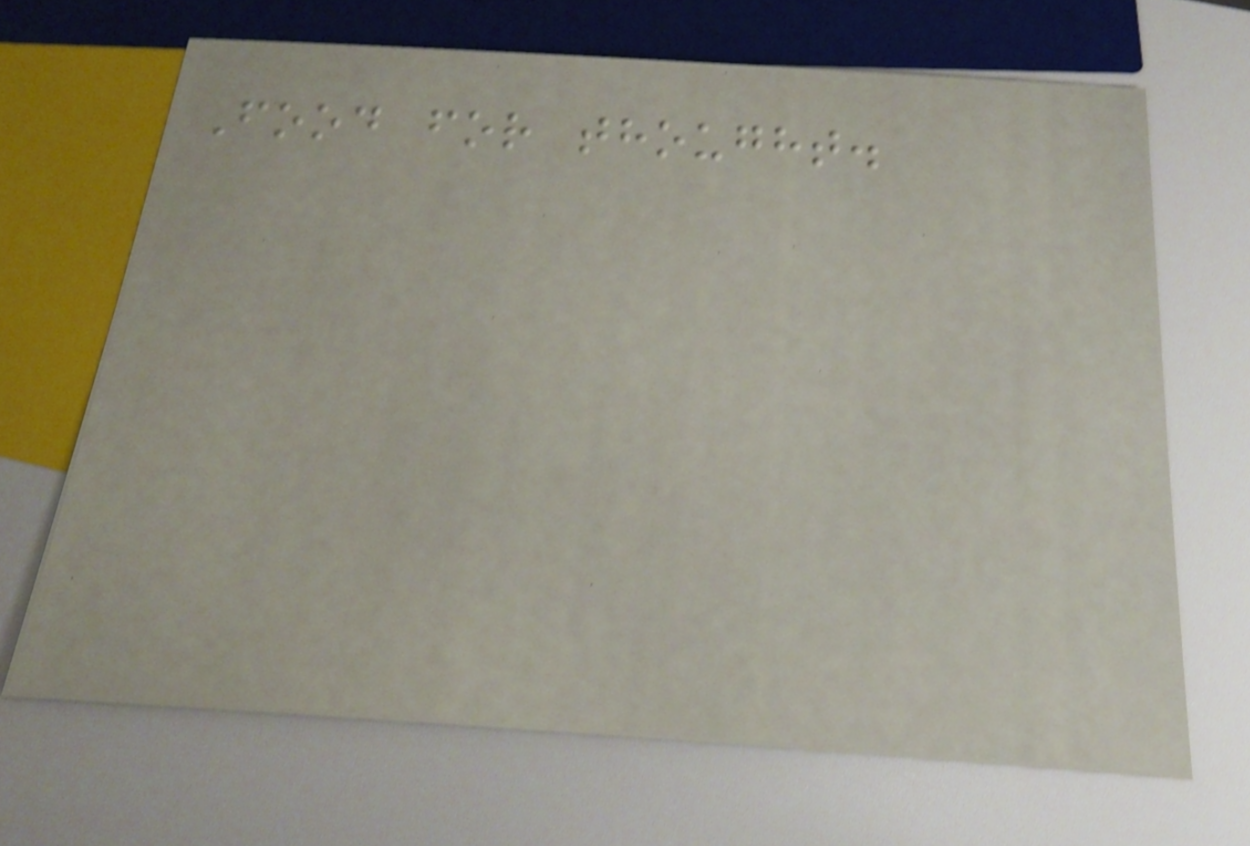Food for thought.
